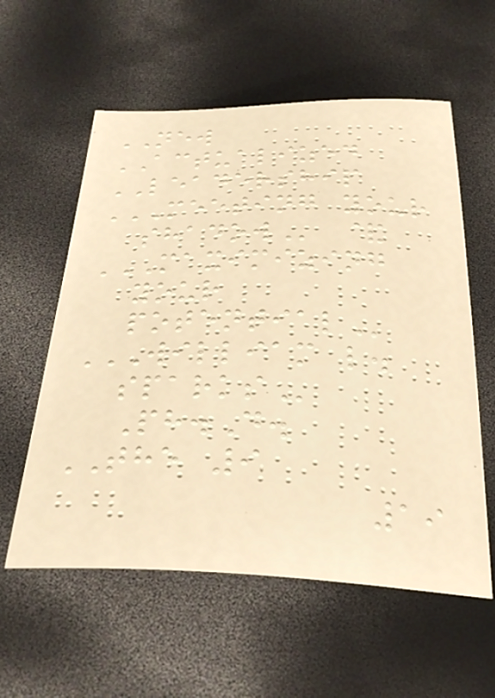NEW
ACTUALIZED
LEADERSHIP
MEETING YOUR
SHADOW &
MAXIMIZING
YOUR
POTENTIAL
WILLIAM L.
SPARKS
Ph.D.
THE 9
19
